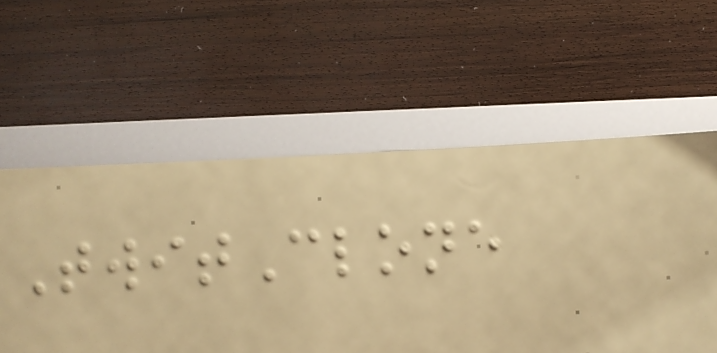TwitClone
